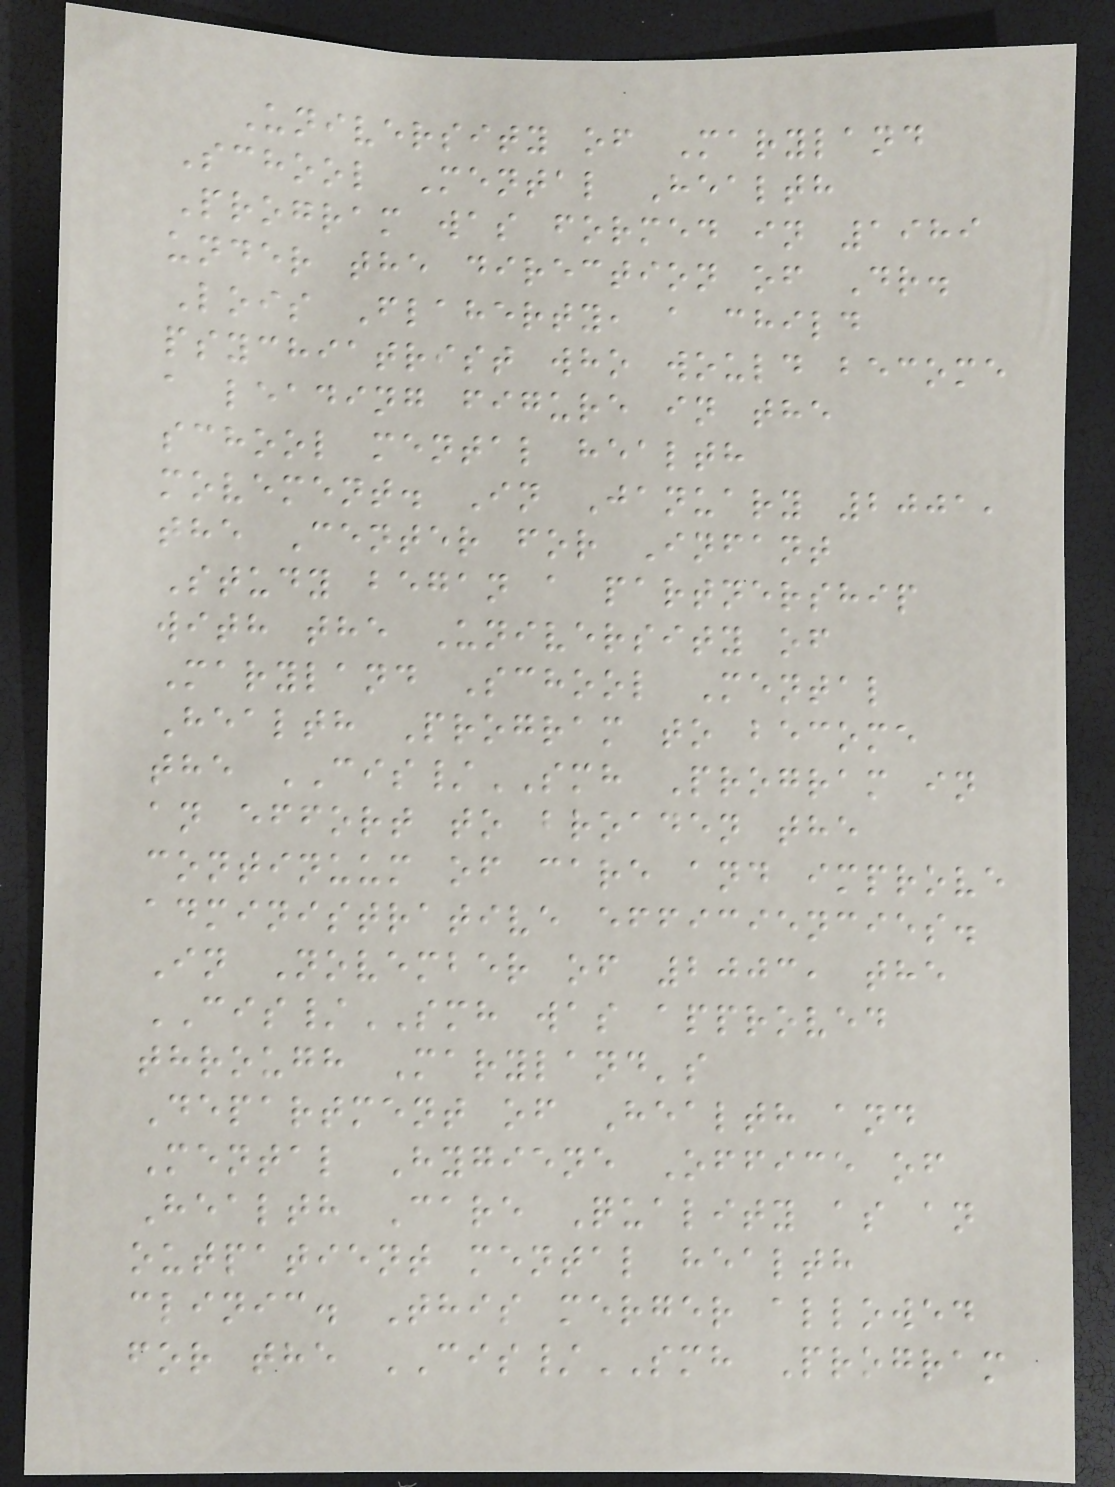University of Maryland
School Mental Health
Program was formed in 1989
under the direction of Dr.
Lois Flaherty, a child
psychiatrist who would become
a leading figure in the
school mental health
movement. In January 2001,
the Center for Infant
Study began a partnership
with the University of
Maryland School Mental
Health Program to become
the CIS/SMH Program in
an effort to broaden the
continuum of care and improve
administrative efficiencies.
In November of 2003, the
CIS/SMH was approved
through Maryland's
Department of Health and
Mental Hygiene Office of
Health Care Quality as an
outpatient mental health
clinic. This merger allowed
for the CIS/SMH Program
